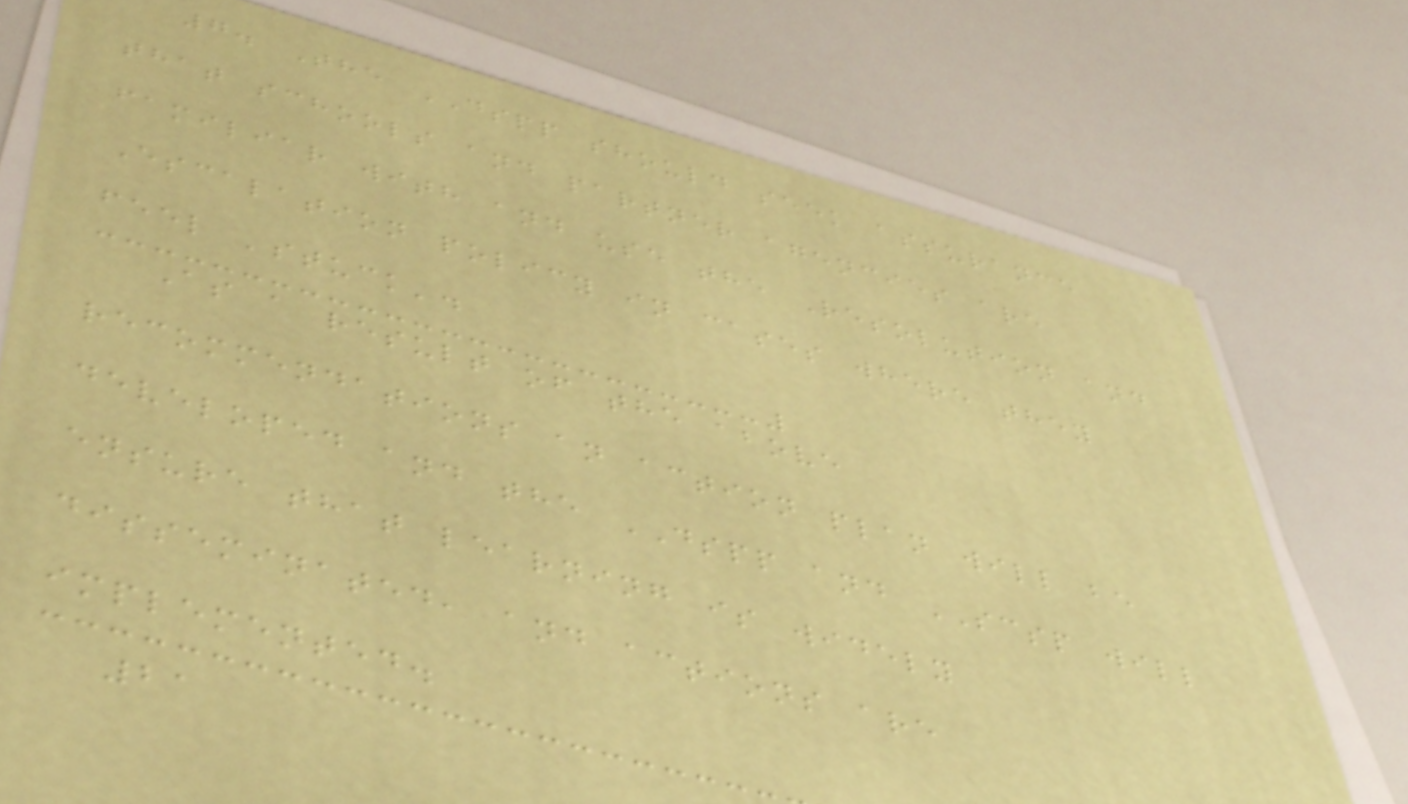7. The DSPP should seek assurance
that schools and partner agencies are
familiar with and use the Resolution and
Escalation policy in cases where they
feel 'stuck'.
As a result of the above
recommendations an action plan will be
developed and the DSPP and SCSP will
ensure that learning is widely
disseminated, and actions are
implemented.
21
